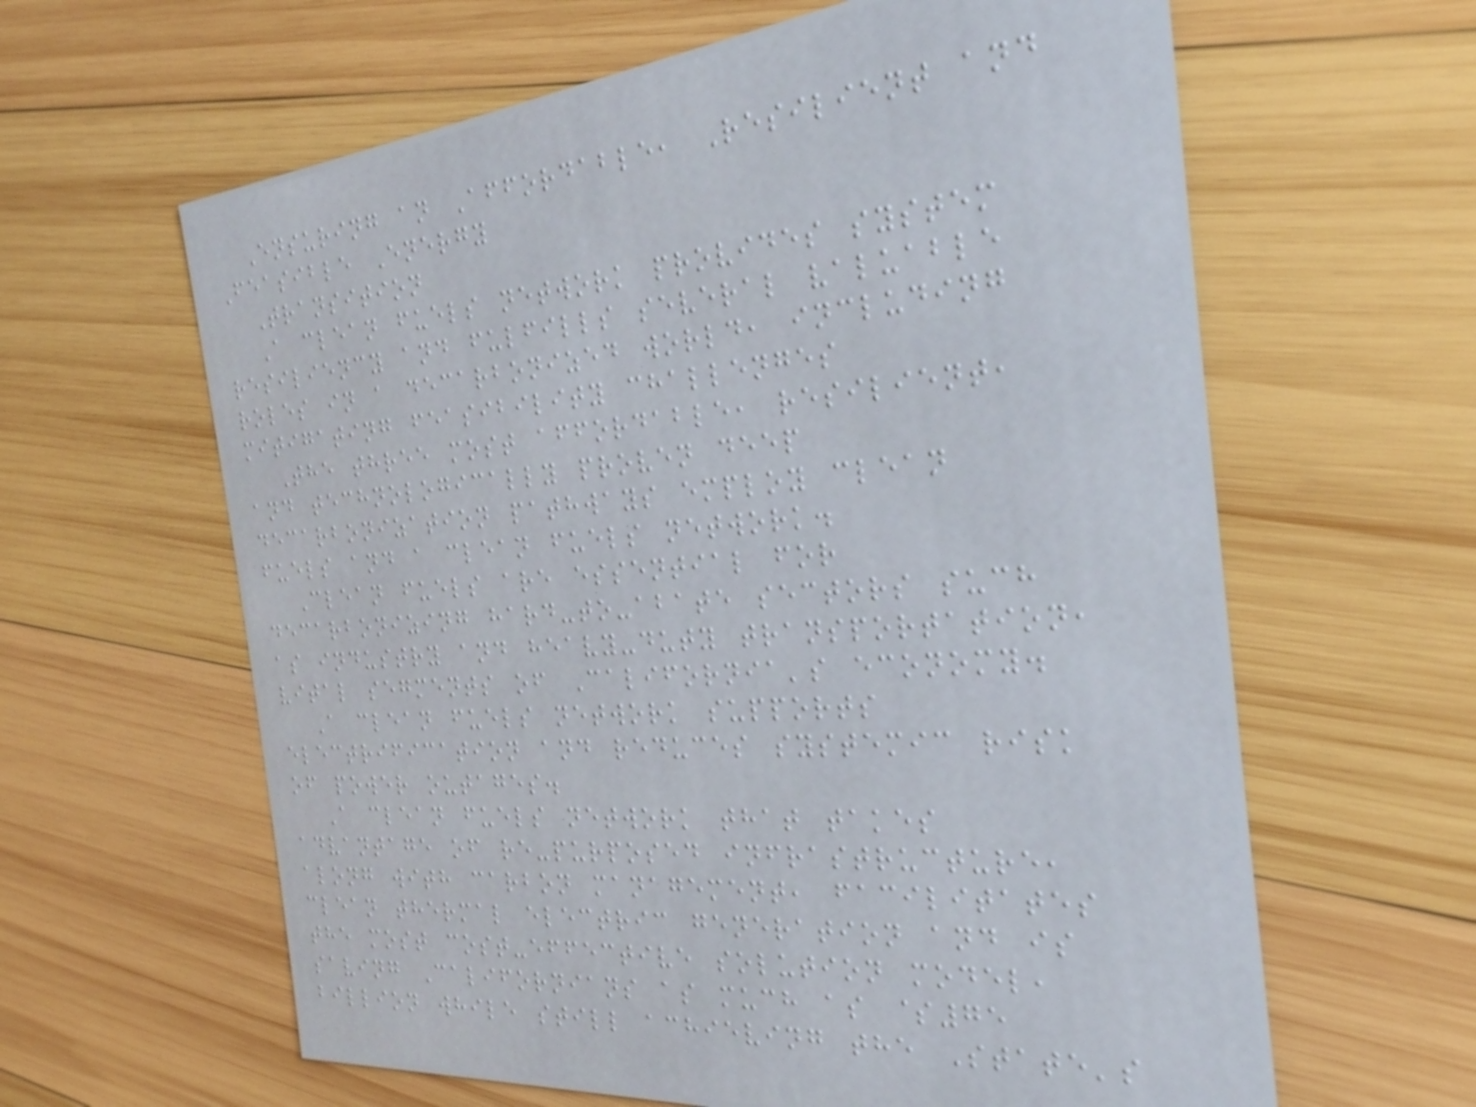Ensuring an Affordable, Resilient and
Feasible Energy
Transition
A clean fuels network provides system
resiliency and fulfills several valuable
roles in a decarbonized world, including
mitigating feasibility challenges
The three most affordable, resilient,
and technologically proven deep
decarbonization pathways employ clean
fuels and a clean fuels network.
Clean fuels are essential for
decarbonizing hard-to-abate sectors such
as industry and heavy-duty transportation,
vital segments of California's economy.
A clean fuels network supports
electrification and reduces systemic risk
of power outages.
A clean fuels network that takes
advantage of re-purposed infrastructure,
along with carbon management, facilitates
clean thermal electric generation and is
the most cost-effective solution model,
saving Californians as much as $75
billion while still achieving the State's
